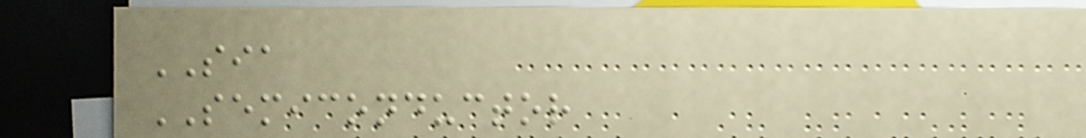SIA
SEMICONDUCTOR
